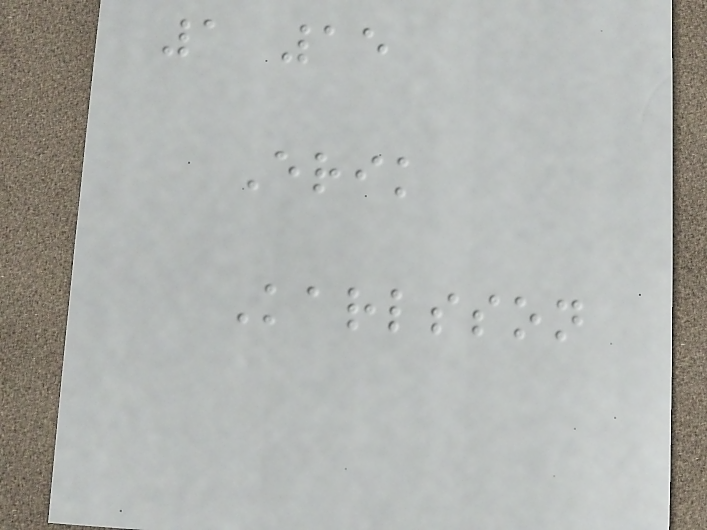1 15
Erik
Karlsson
